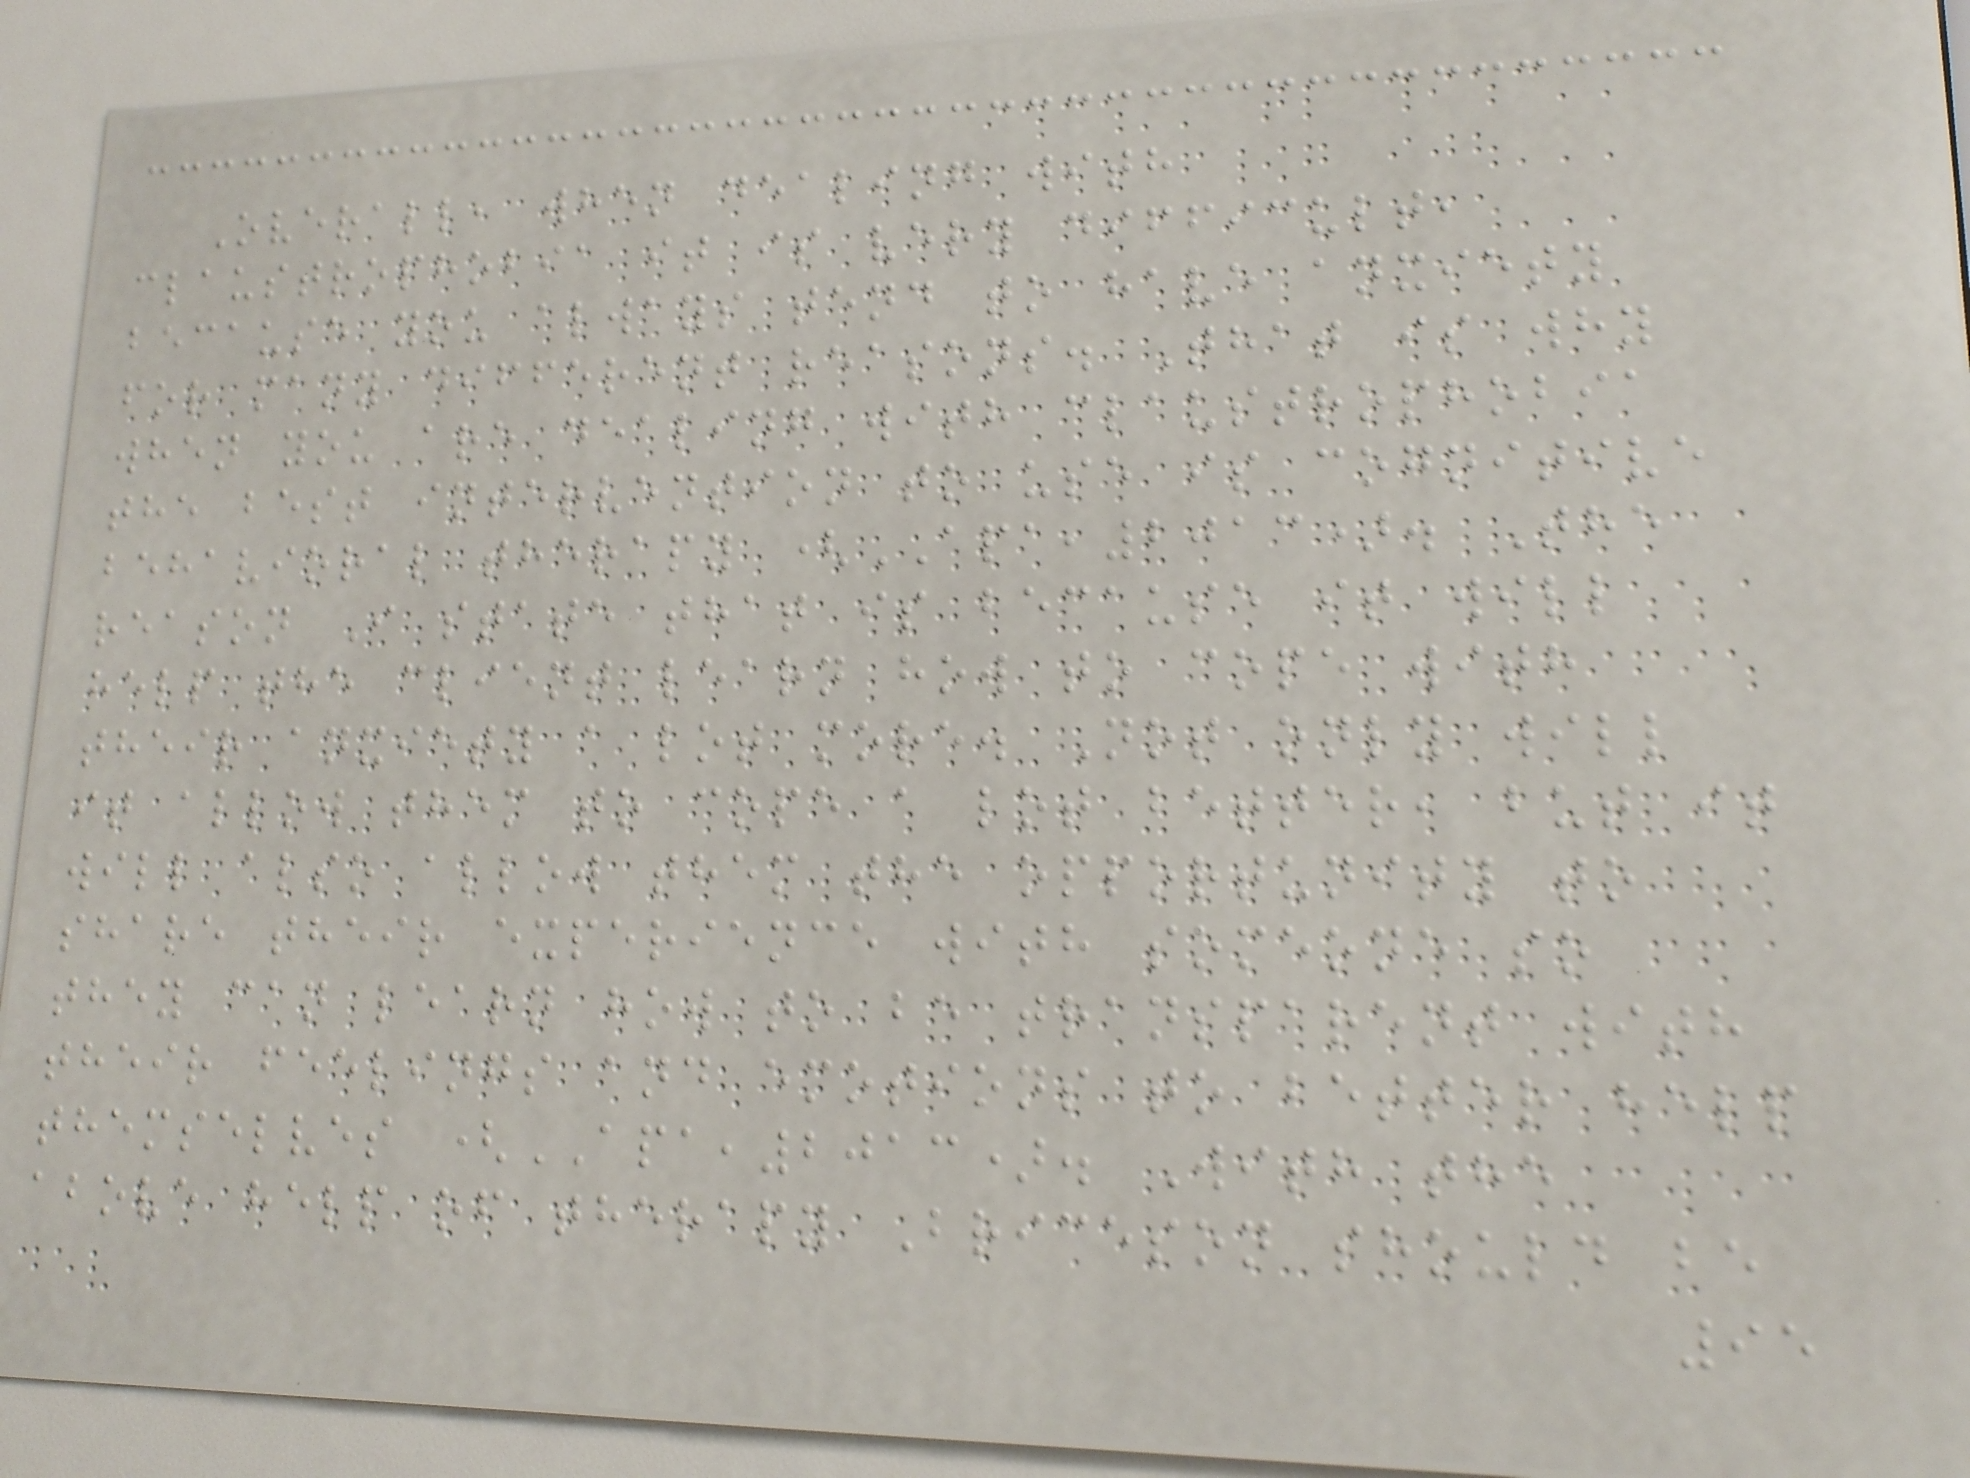Overall, when dealing with
claustrophobia it is very difficult,
because you always tend to have anxiety
for many different reasons. That is why
when you are dealing with claustrophobia
the best intervention to use is cognitive
behavioral therapy (APA,2013). The
reason I state that is because it will
help the client learn how to cope with
their anxiety a lot more. Not only will
it allow them to cope a lot better, but it
will also allow them the opportunity to
share their experience with someone so
they can learn how to be transparent with
their feelings and emotions to better help
themselves (APA,2013). With the
above help of therapy Briceson should be
95
